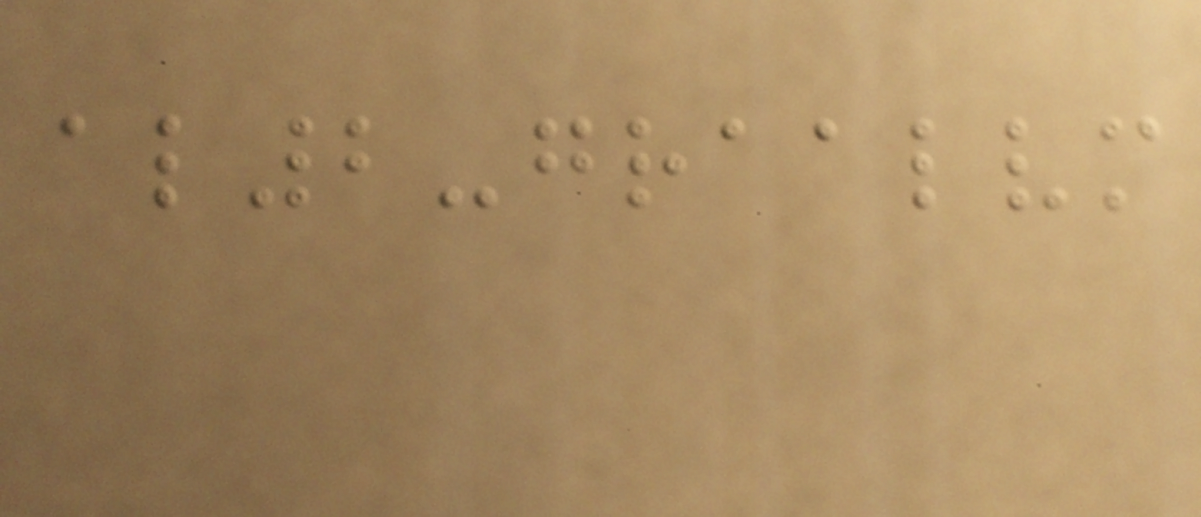al2-graalvm
